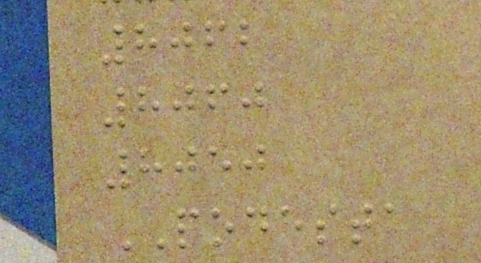8062
8060
8050
PODESTA
